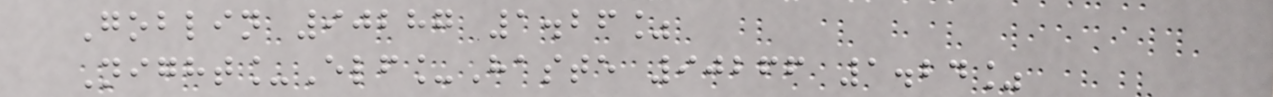Goblin 90287 1.26%
Night_Elf_Haste 90266 1.24%
